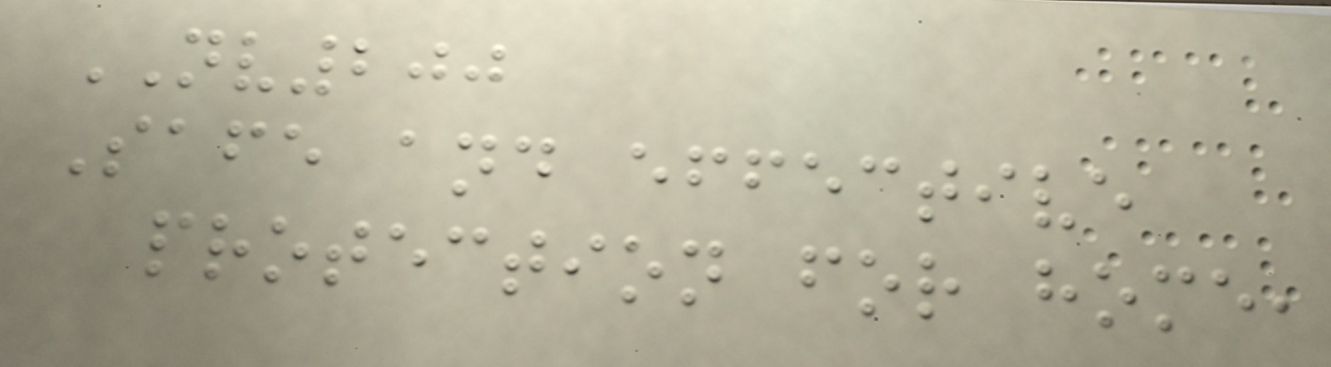NV200
Safe and effective
protection for home,
